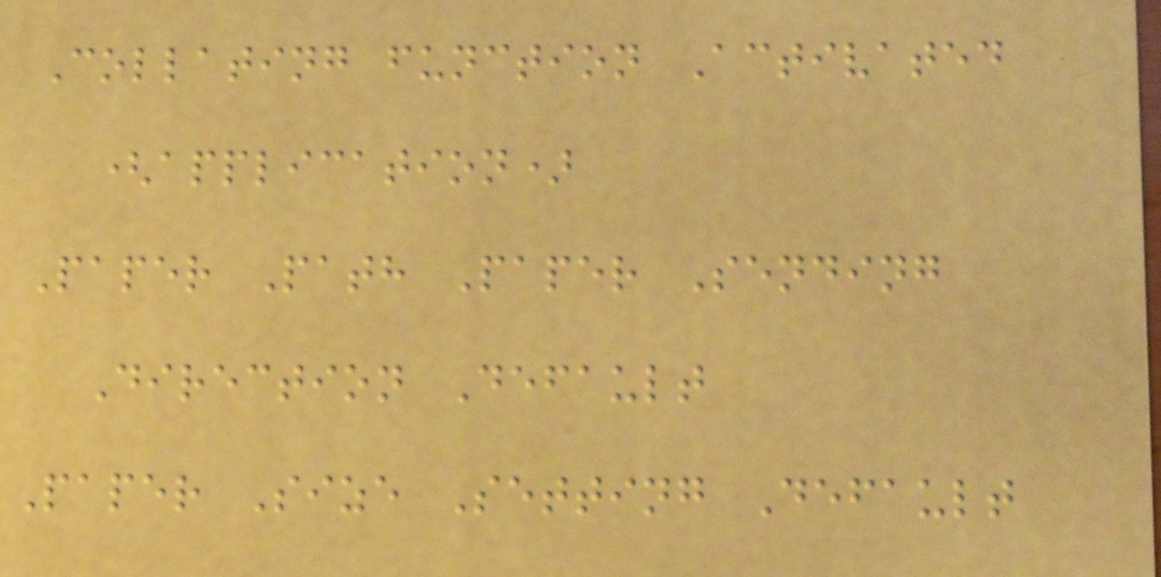Collating function Activated
(application)
Paper Path Paper Sending
Direction Default
Paper Size Setting Default
